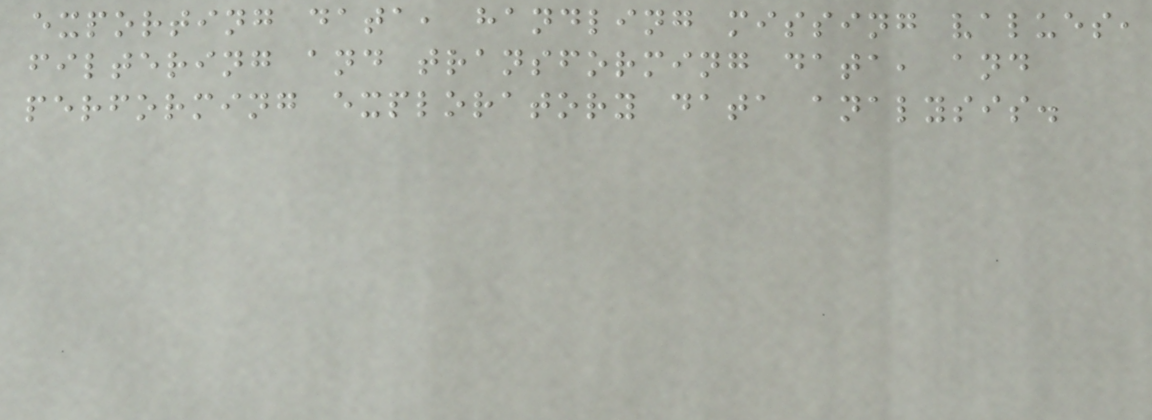exporting data, handling missing values,
filtering and transforming data, and
performing exploratory data analysis.
